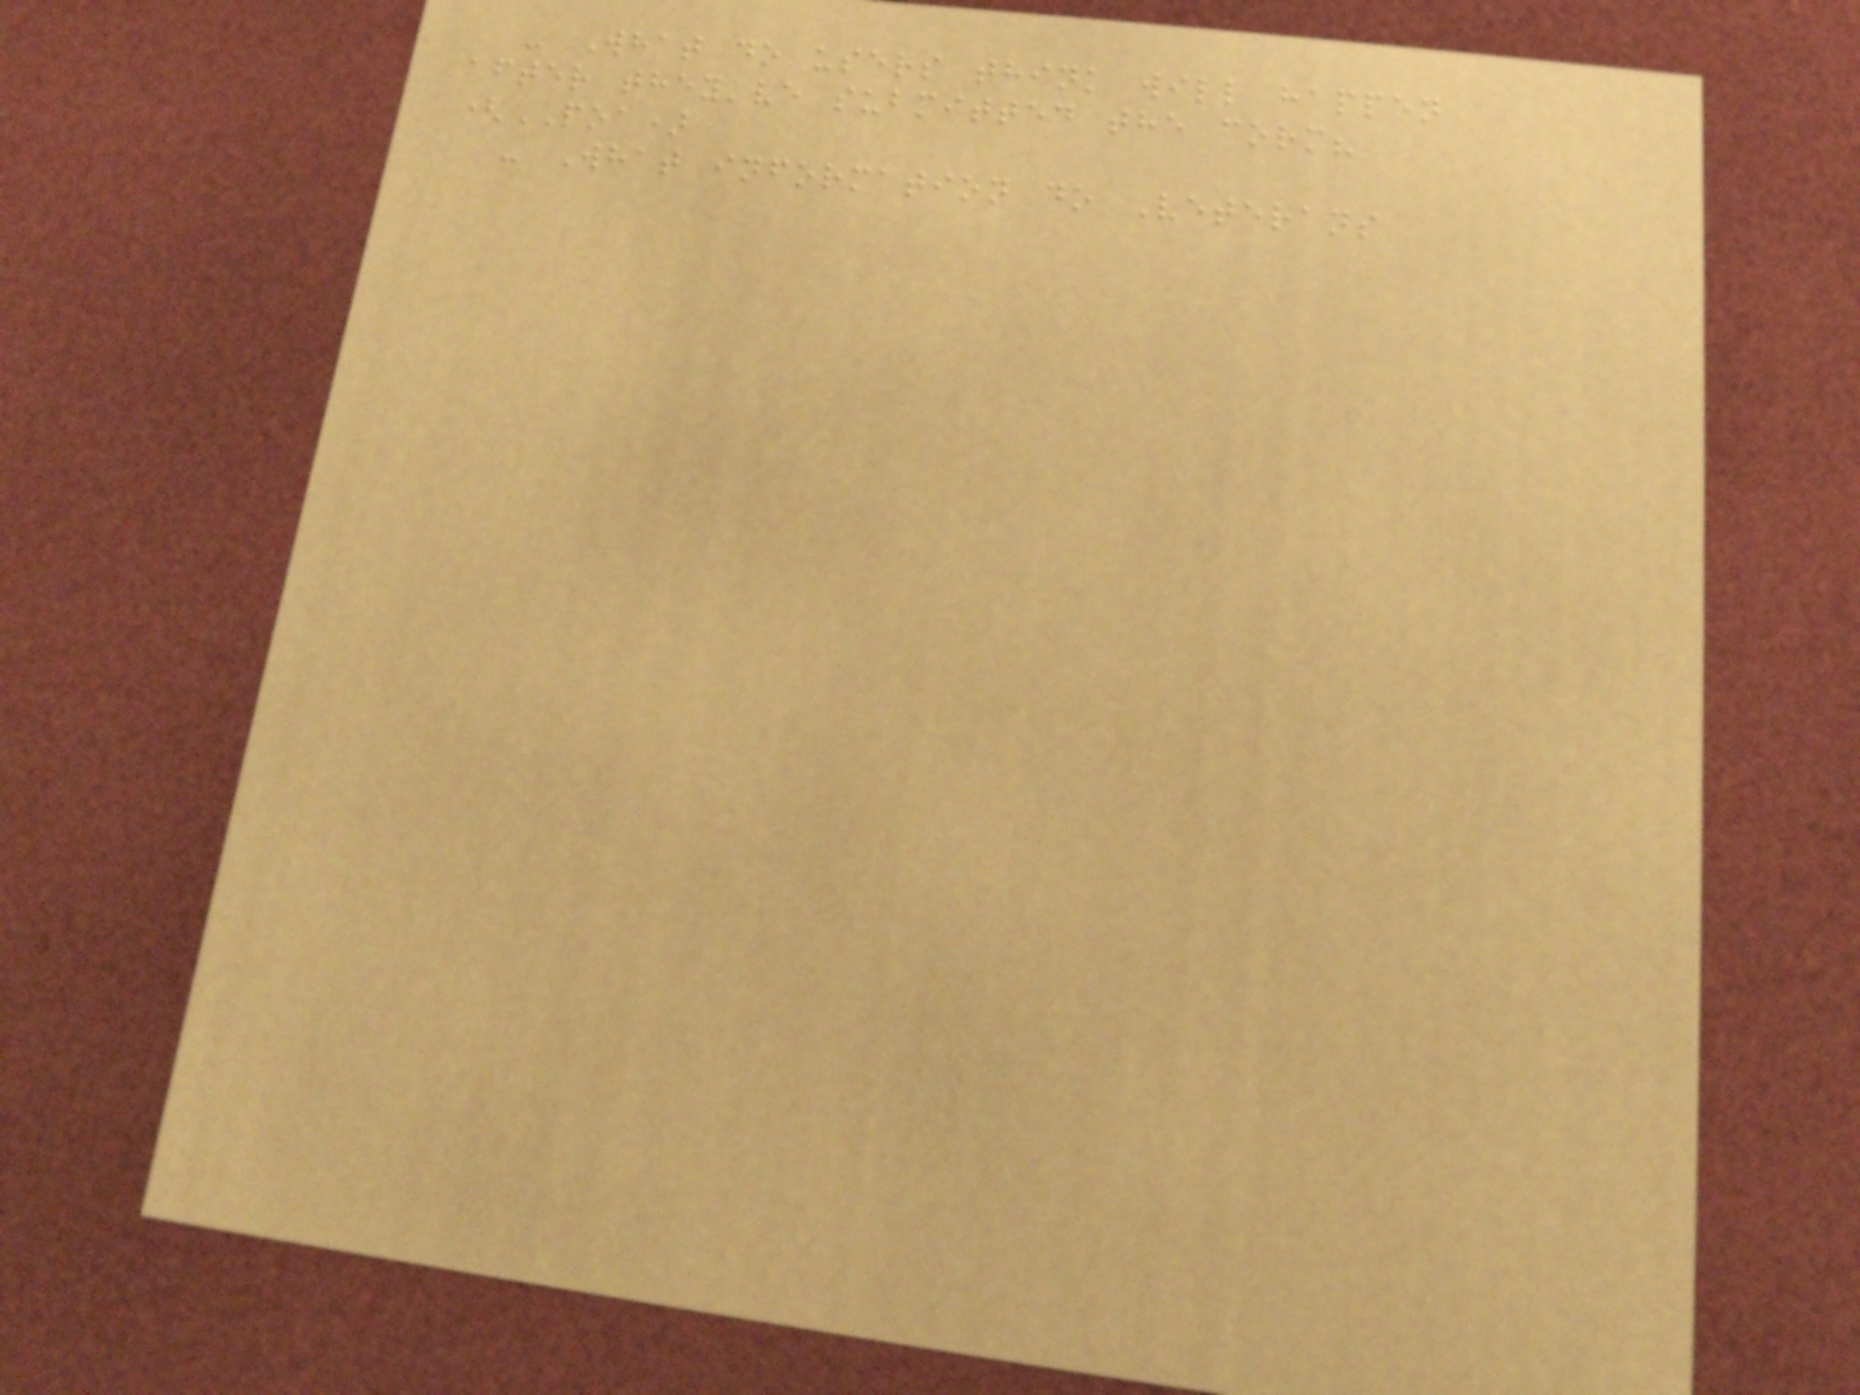- What do users think will happen
after they've submitted the form?
(POA)
- What information do Veterans
